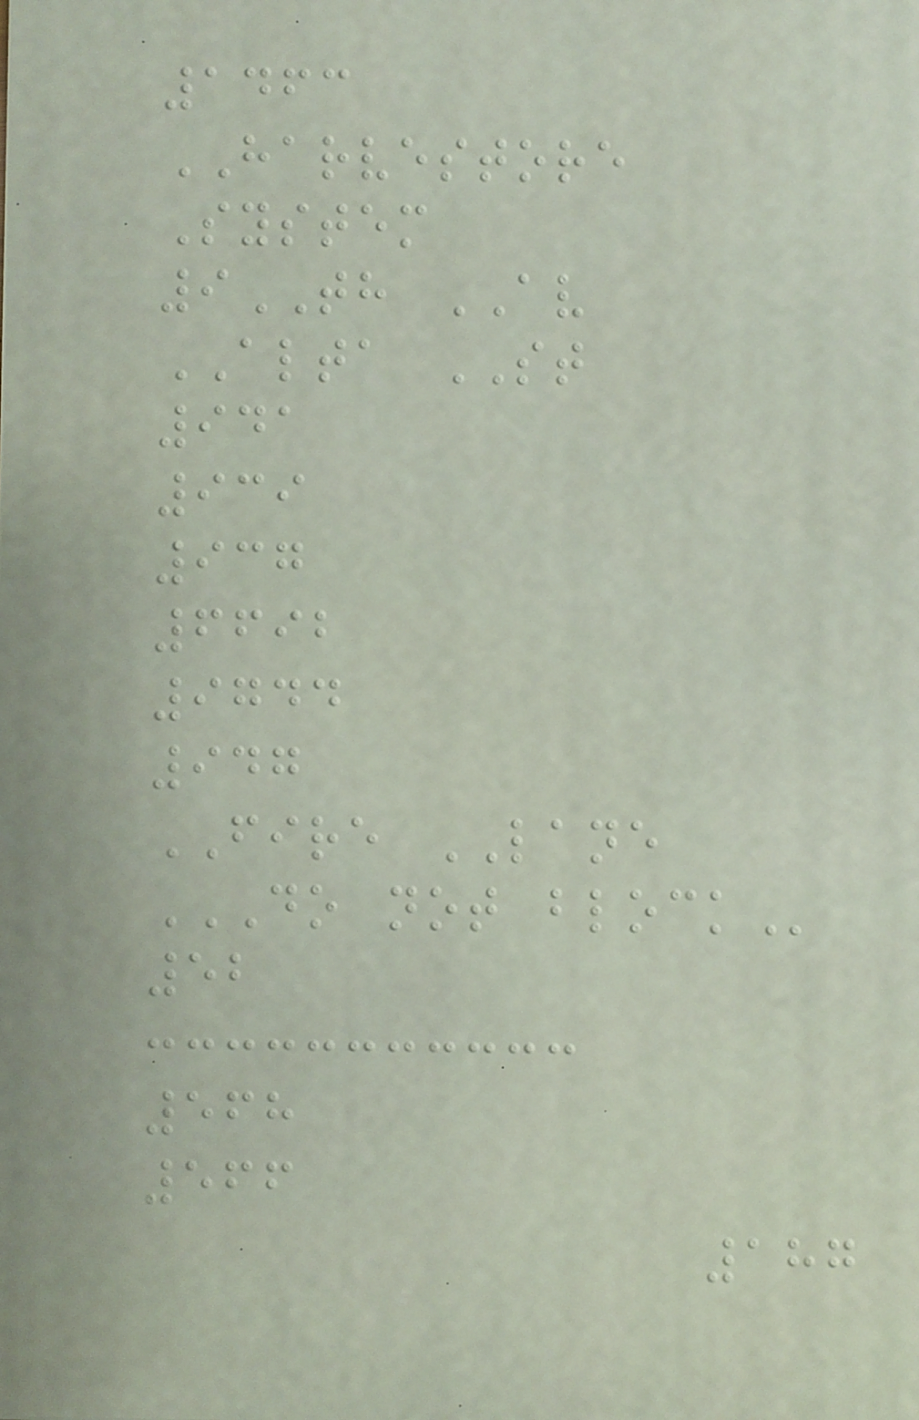1463
HARVESTORE
System
9TH AV
ALTA ST
941
939
937
6692
9744
947
FIRE LANE
DO NOT BLOCK
52
568
566
187
